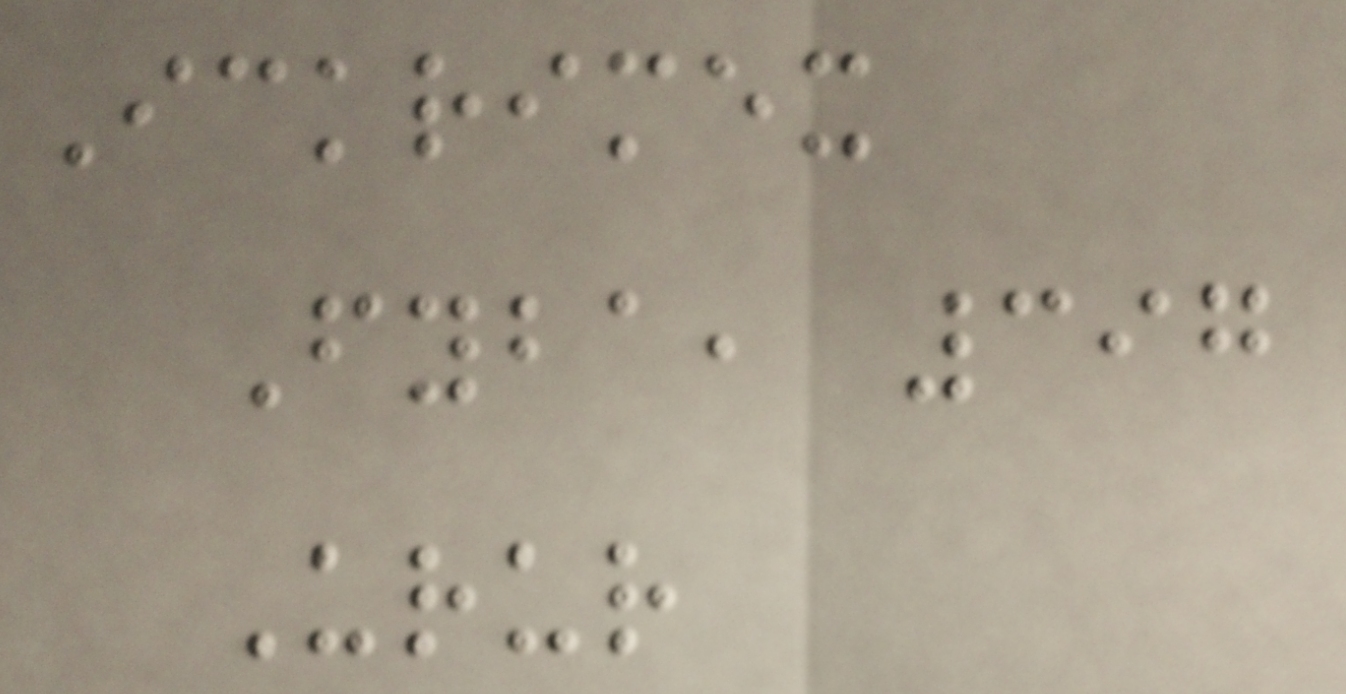Ickrimex
Fyba, 397
Urur
